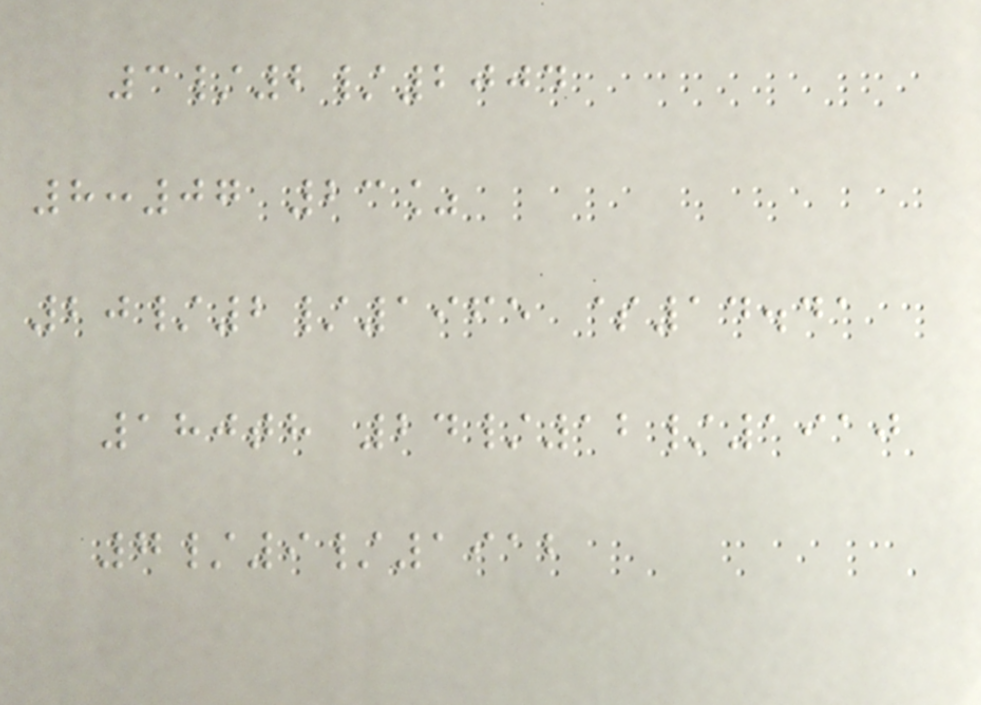3/2/2004
8:07 23%
20/2/1965 $14.41
180th 24/12/1910
7/9/1912
